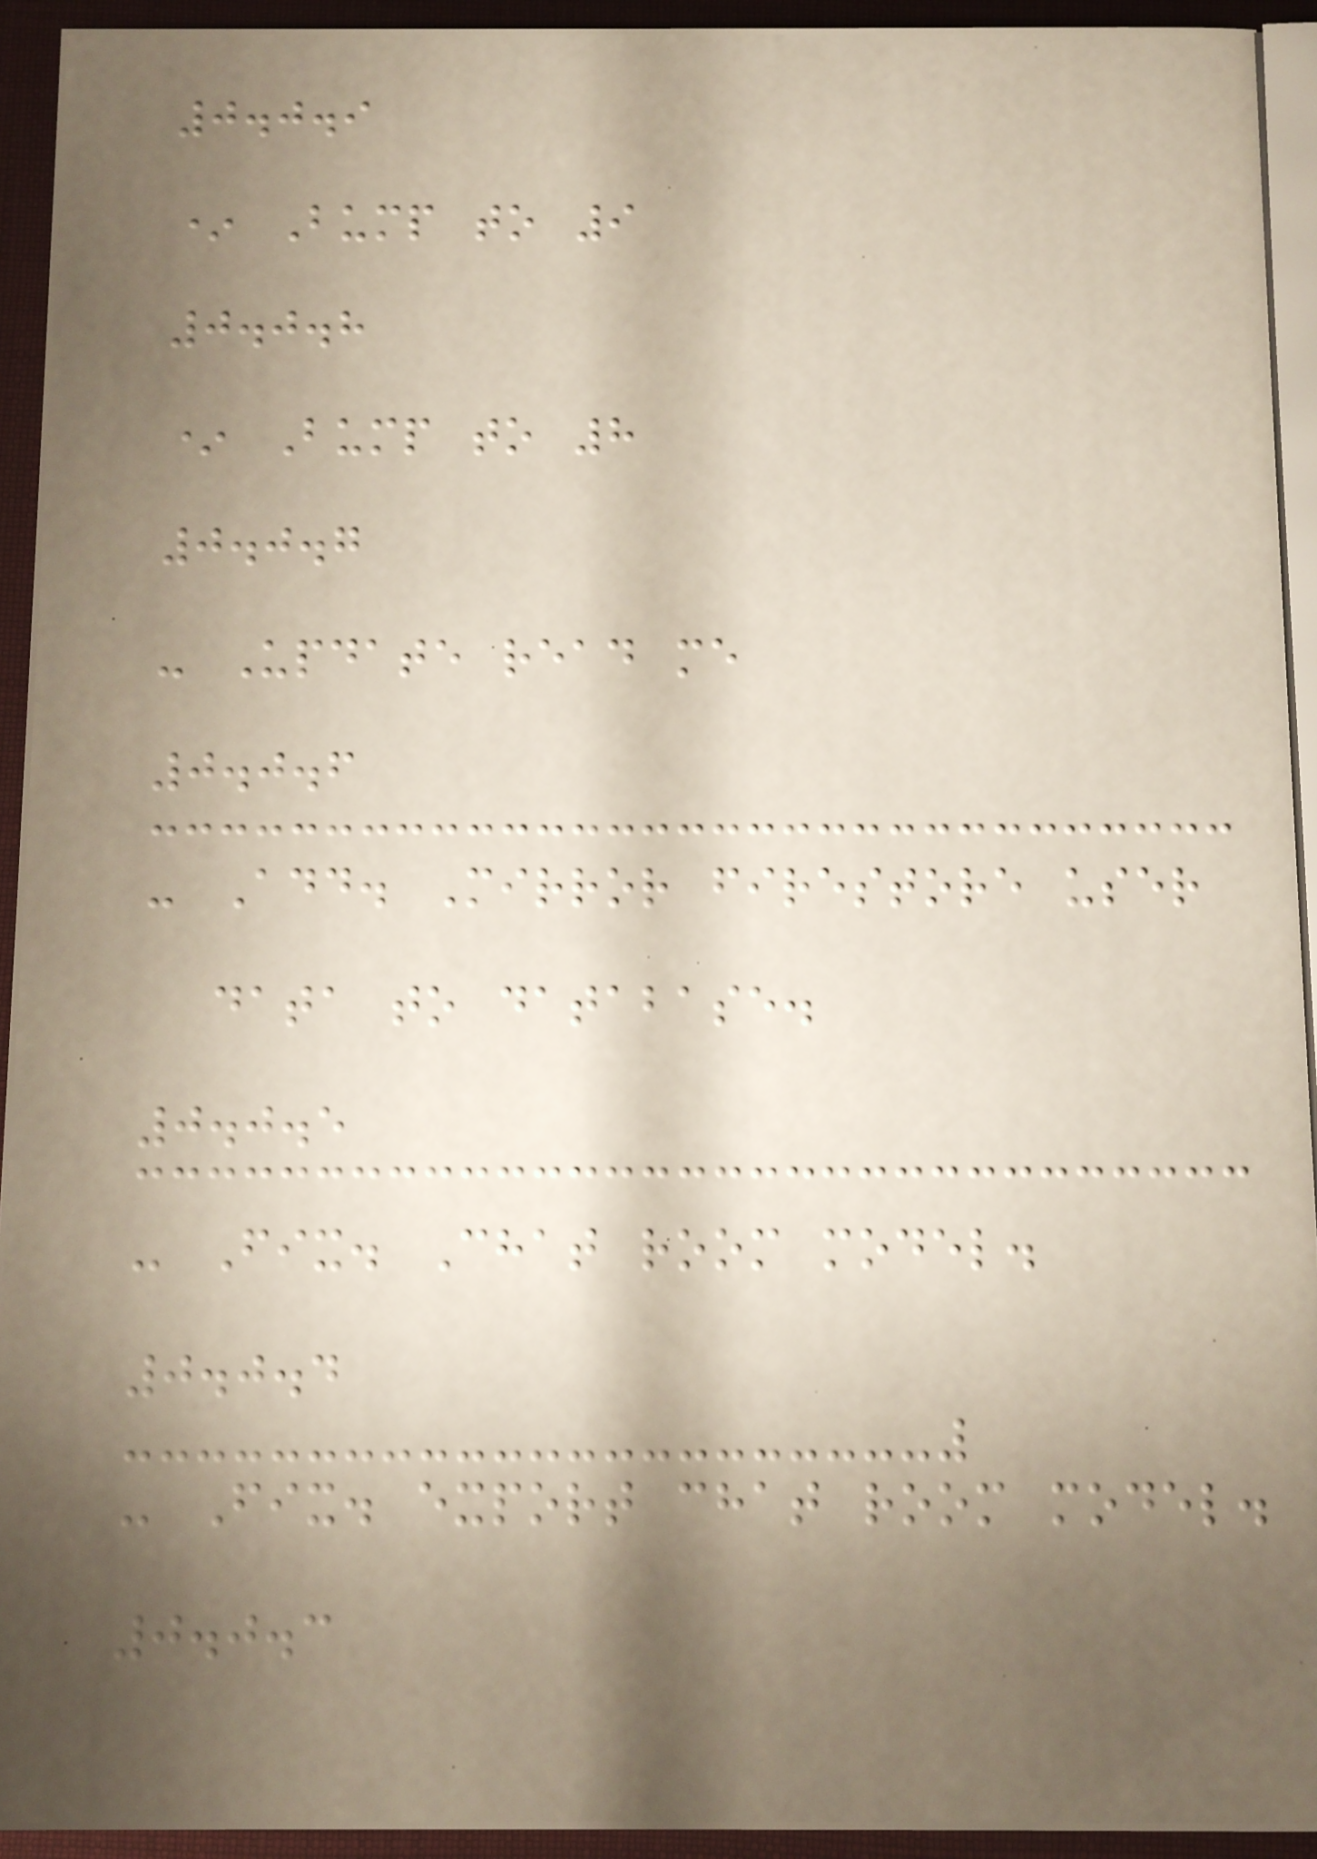0.0.9
* Bump to 9
0.0.8
* Bump to 8
0.0.7
- Update read me
0.0.6
- Add. Mirror firestore user
data to database.
0.0.5
- Fix. Chat room model.
0.0.4
- Fix. export chat room model.
0.0.3
